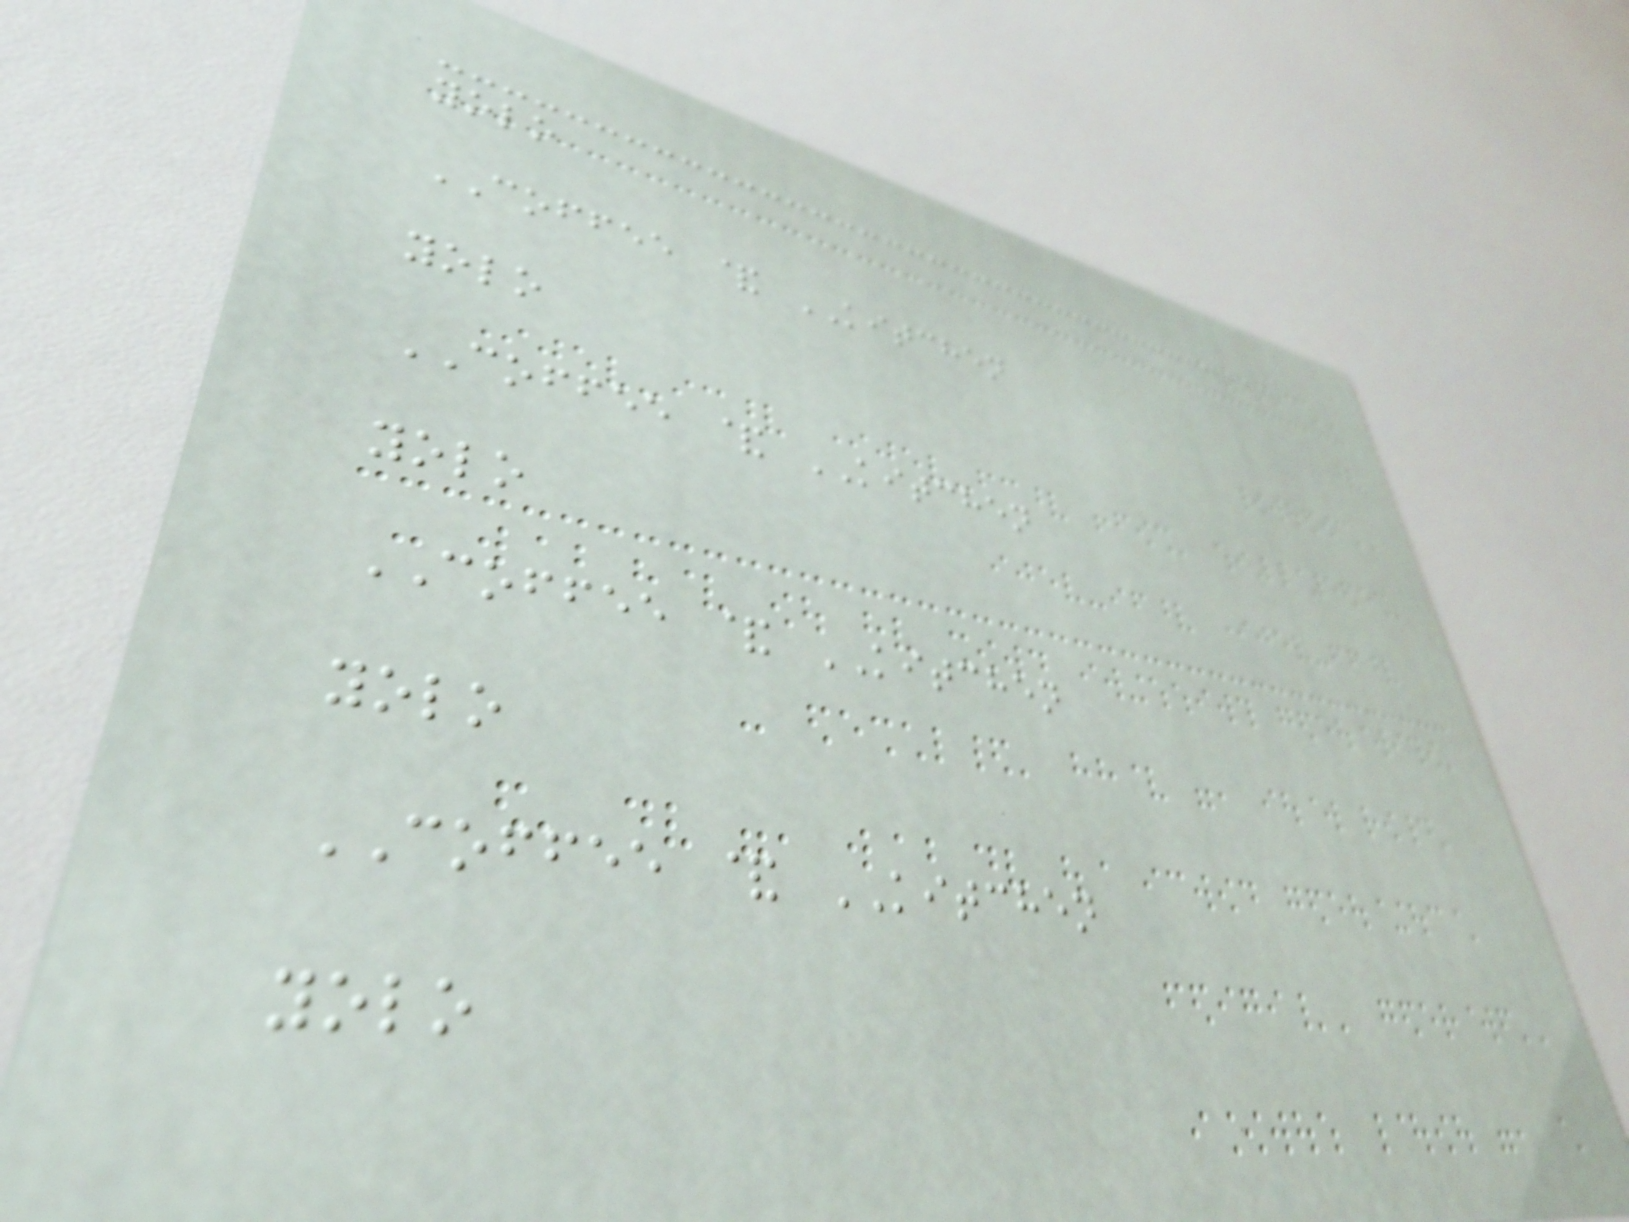yolo
COFFEE & KITCHEN
yolo
COFFEE & KITCHEN
yolo
COFFEE & KITCHEN
yolo
COFFEE & KITCHEN
yolo
